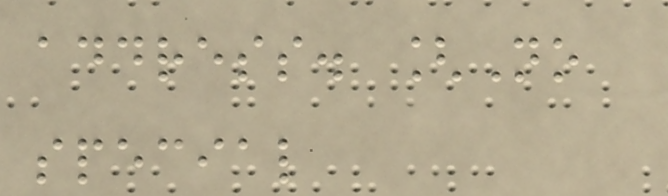address. [No
special
